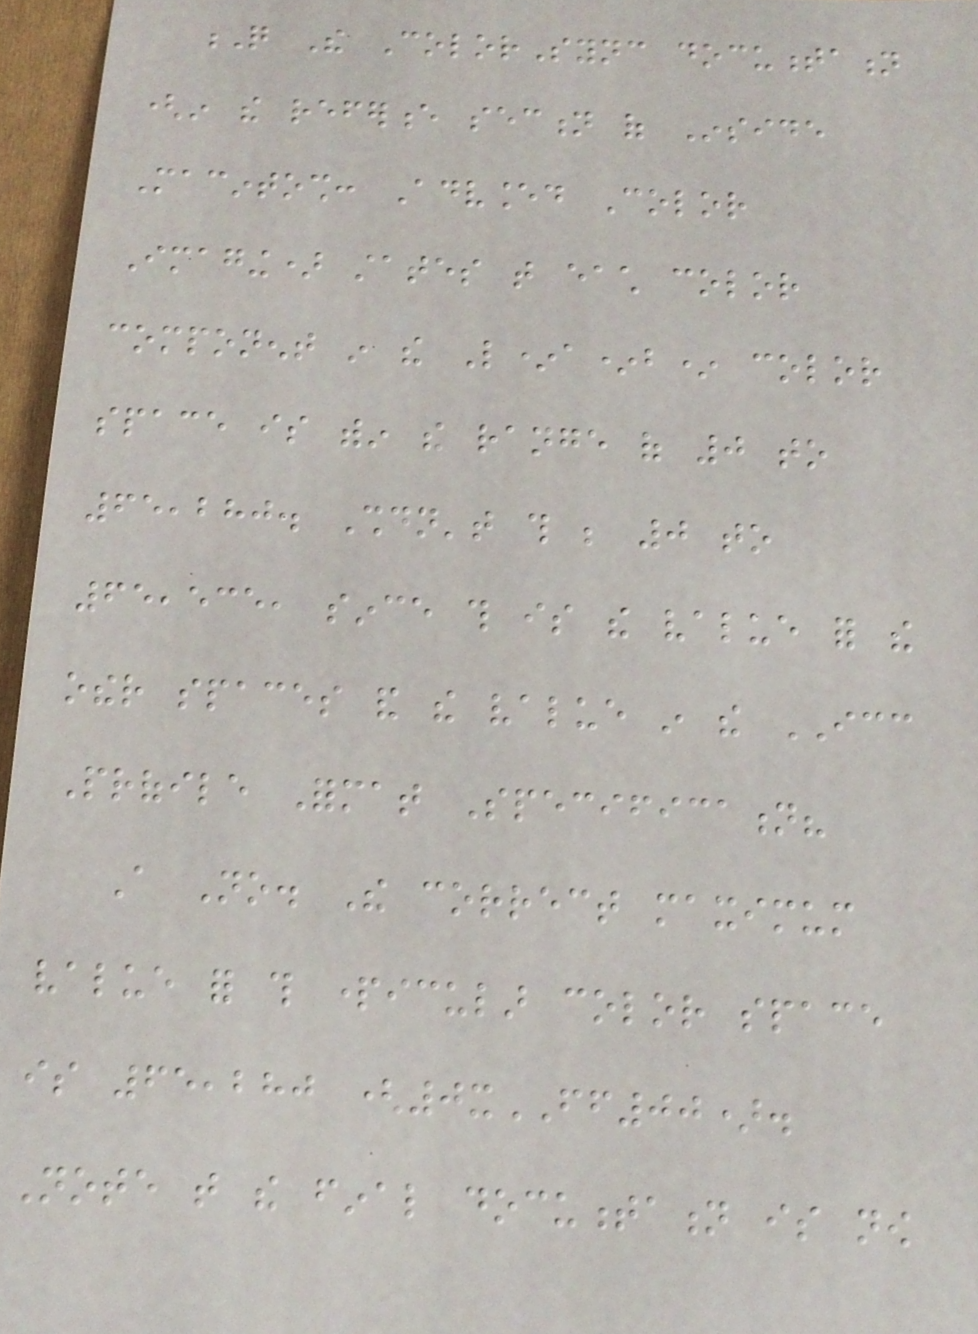Q The ColorSync documentation
(in the reference section of Inside
Macintosh: Advanced Color
Imaging) states that each color
component in the L*a*b* color
space is within the range of 0 to
65,280. Shouldn't this be 0 to
65,535, since this is the value for the
other spaces and the value in the ICC
Profile Format Specification?
A No. The correct maximum
value for this particular color space
is 65,280 (0xFF00).
Note that the final documentation is now
